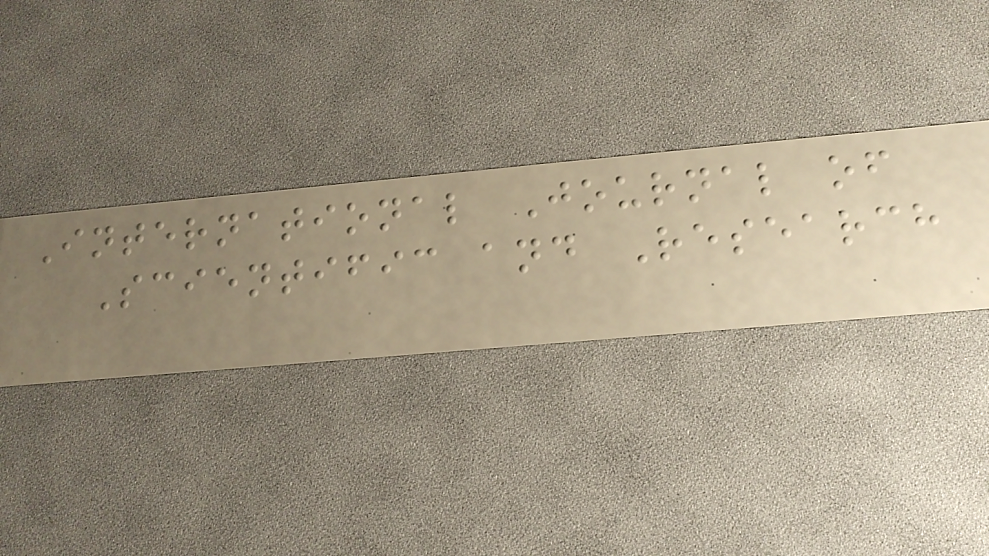International Journal of
Scientific and Research
